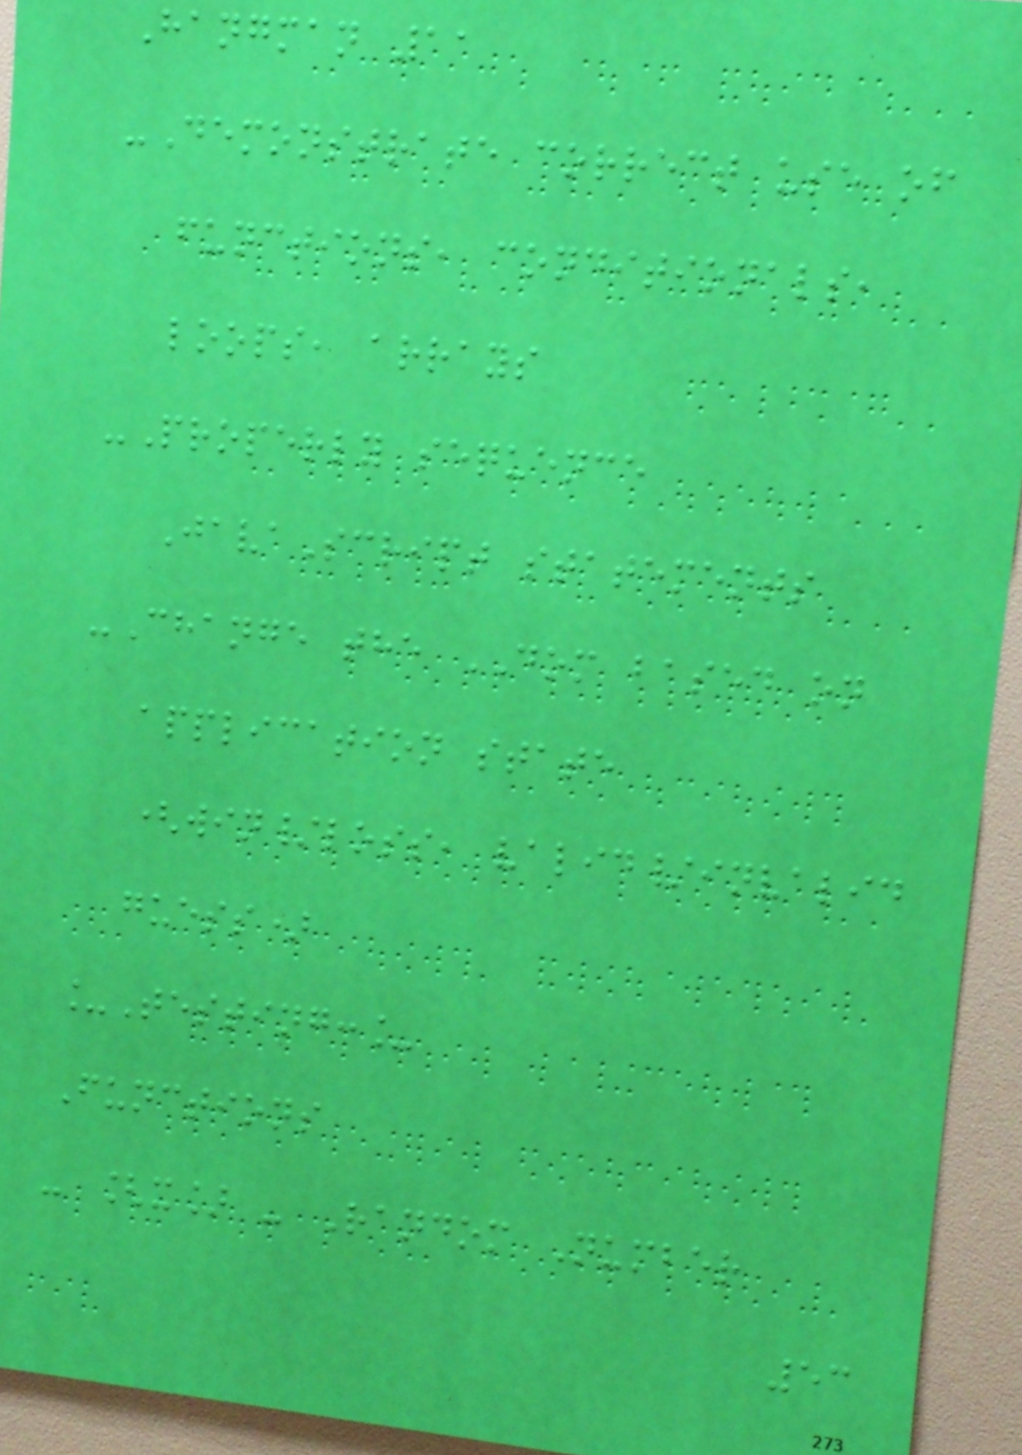Hangman 11
-Demonstrate correct use of
functions, conditionals,
loops, arrays
-Properly sequence
JavaScript statements
-Change the DOM based on
application state
(win/loss, valid/invalid
guess)
_Testing:_
Functions
- [x] - Random Number
53
